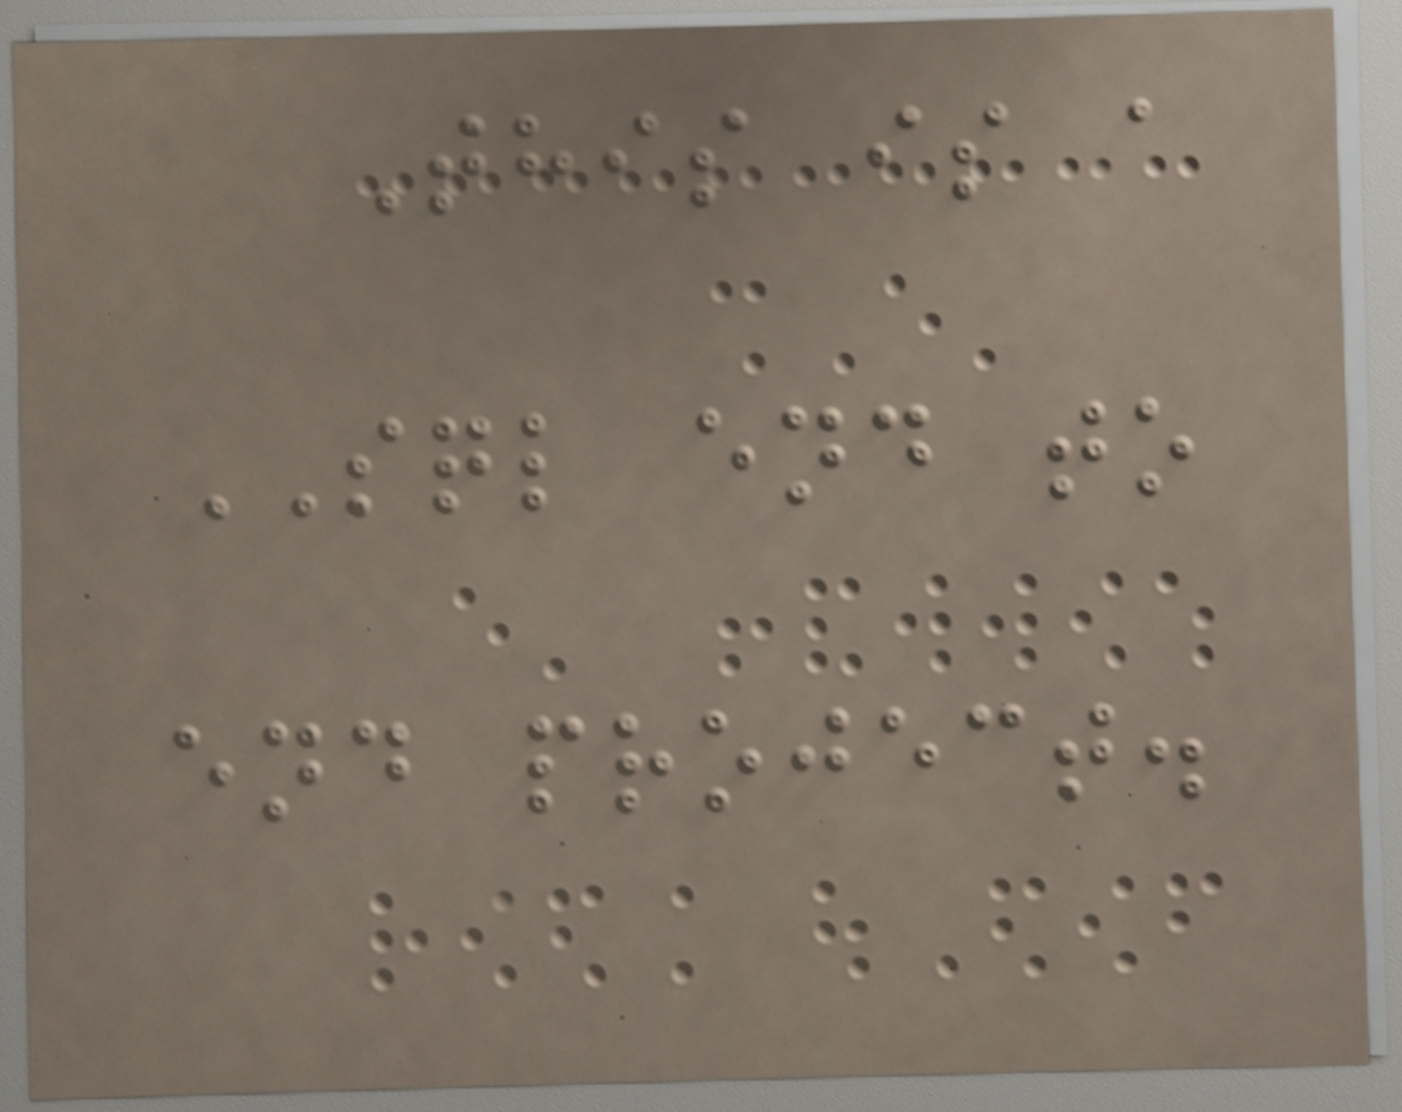This is a
SQL end to
end project.
